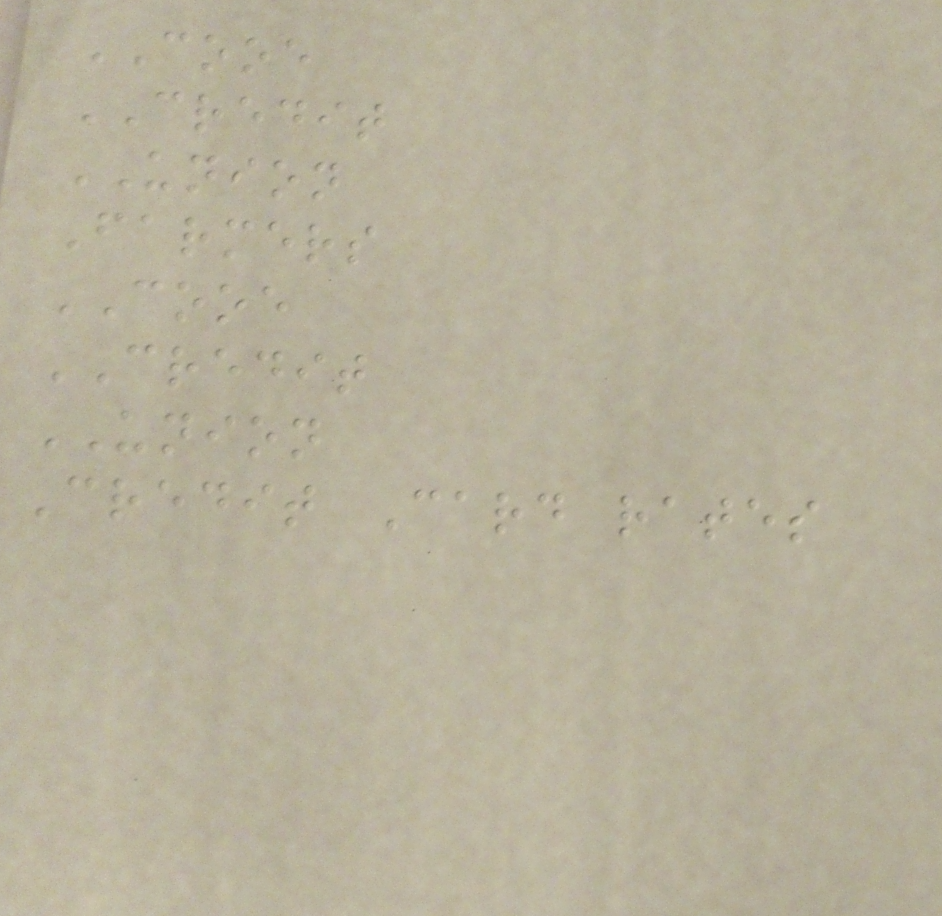COOE
CREDIT
UNION
Farmers
COOE
CREDIT
UNION
Credit Card rates
